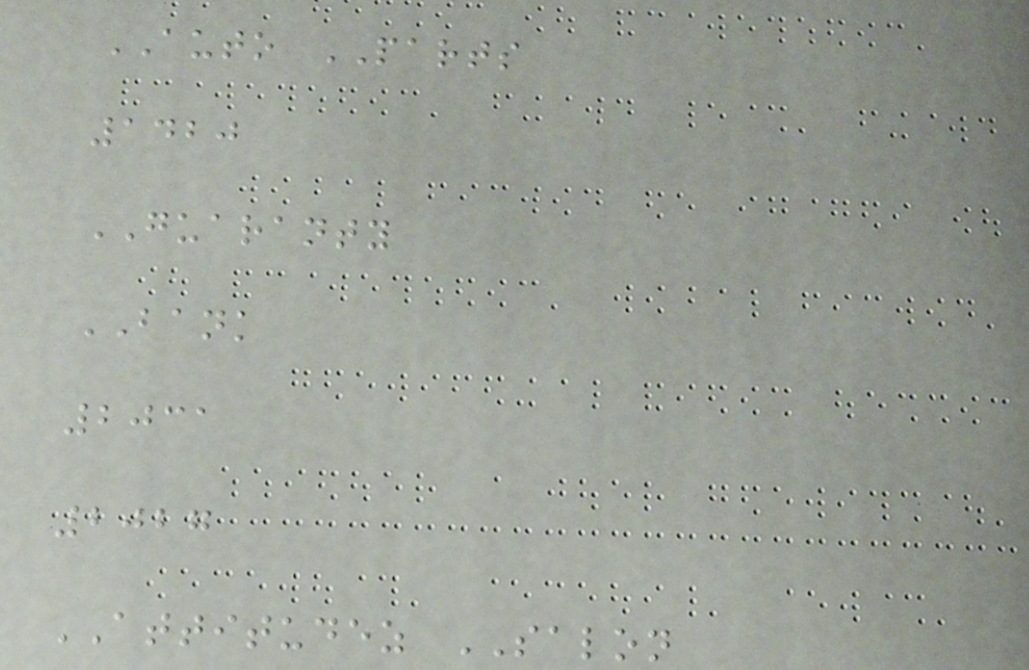AUTO PARTS
1420
GUARANTY
BANK
2031
2027
ATTITUDEZ SALON
